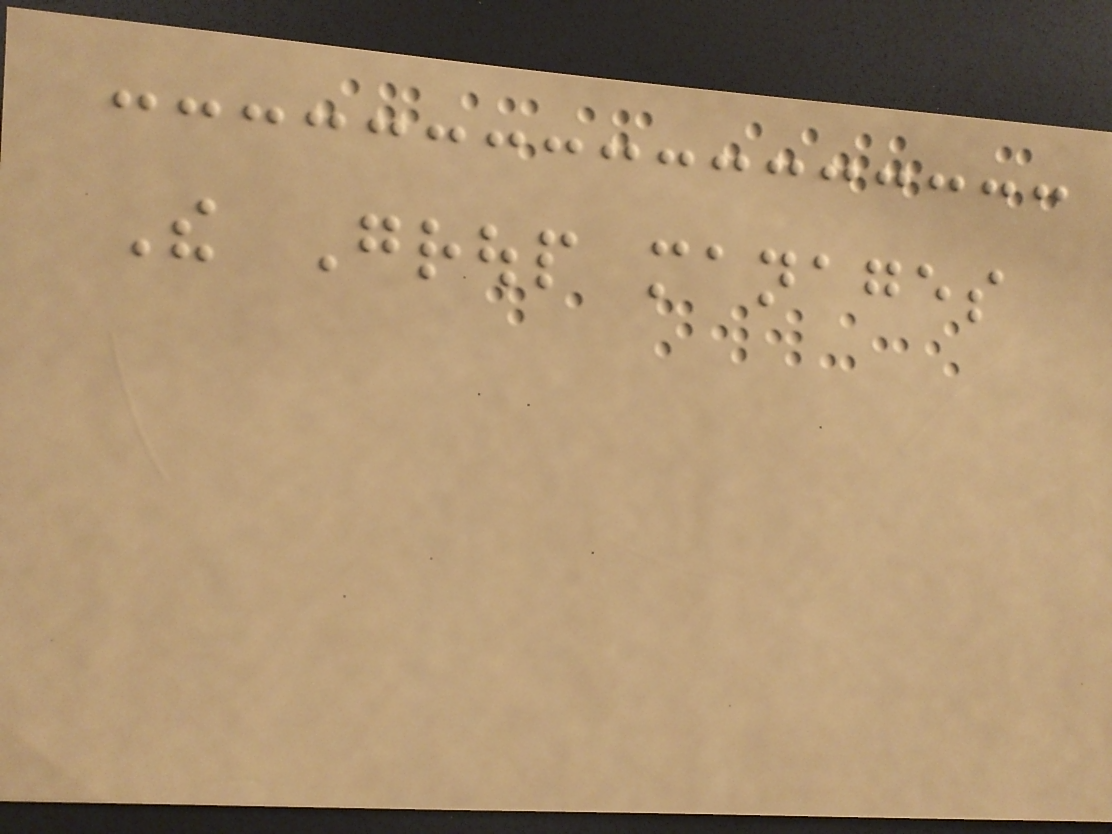The Group manages
